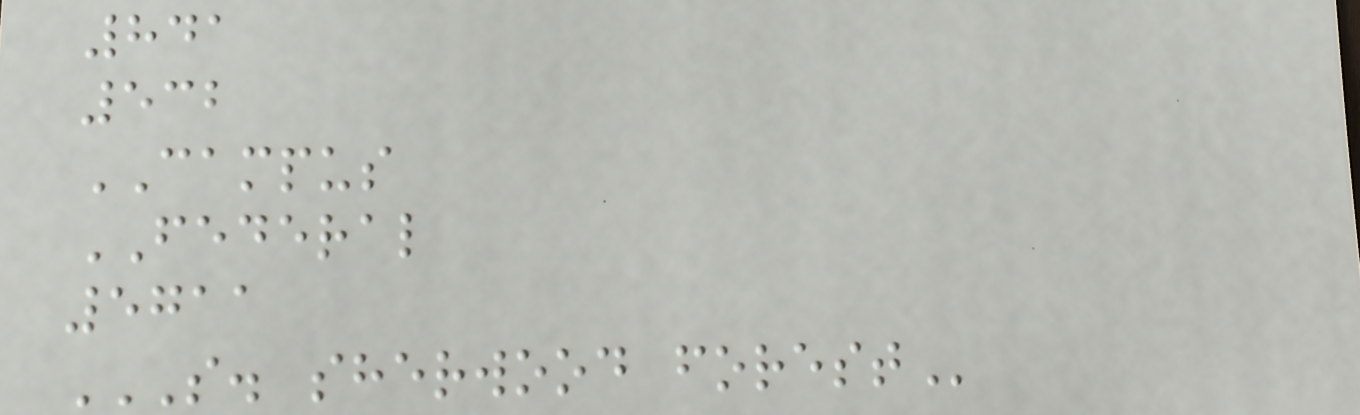841
532
CAMPUS
FEDERAL
5711
S. SHERWOOD FOREST
